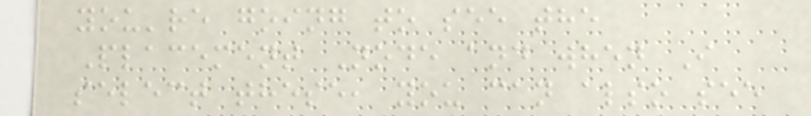you're going to see the
Placement Node and when I
select these, you can also see
